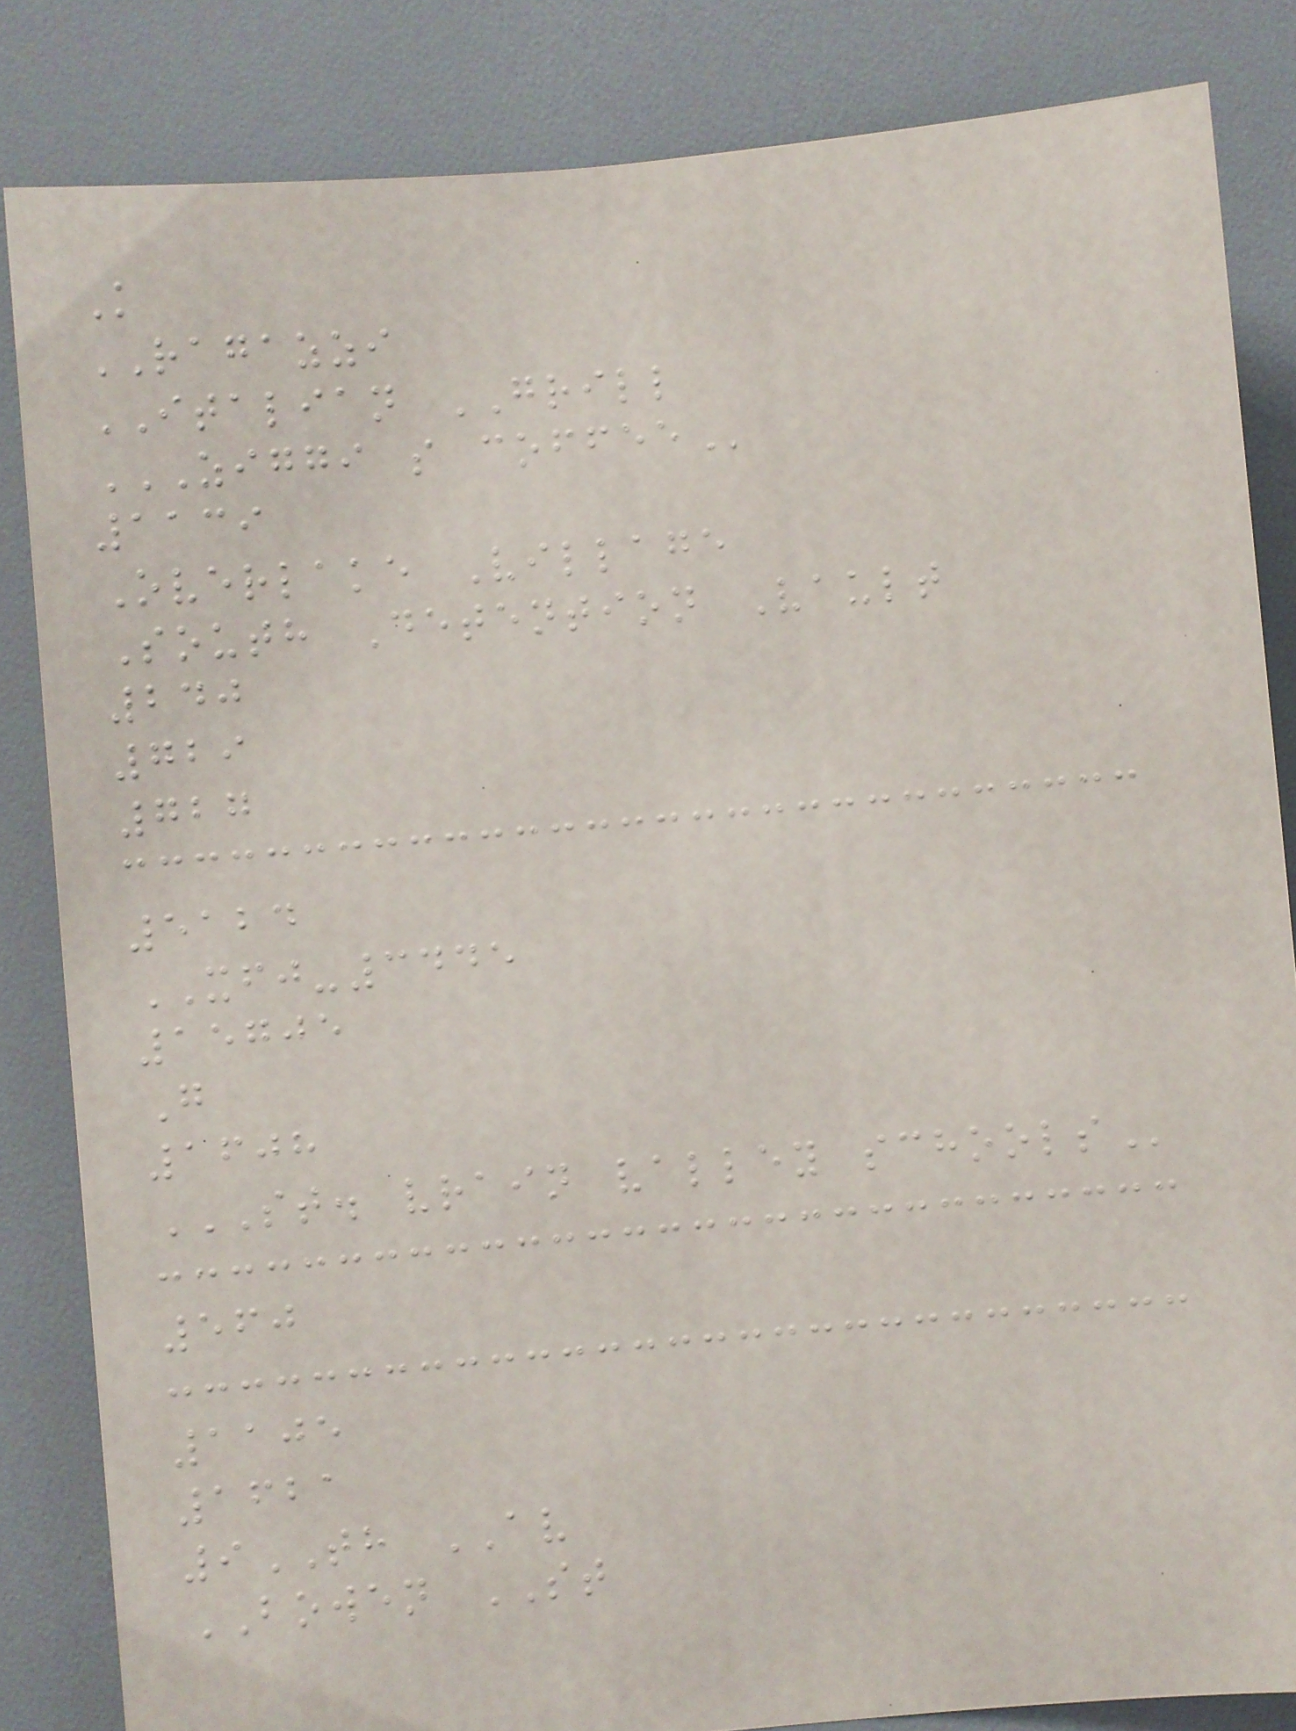K
RAGAZZI
ITALIAN GRILL
ZIGGI S COFFEE
1139
Overlake Village
South Detention Vault
240
729
727
5124
XFJ-3445
15705
G
1608
ST. VRAIN VALLEY SCHOOLS
560
1105
1621
9TH AV
BOWEN ST
